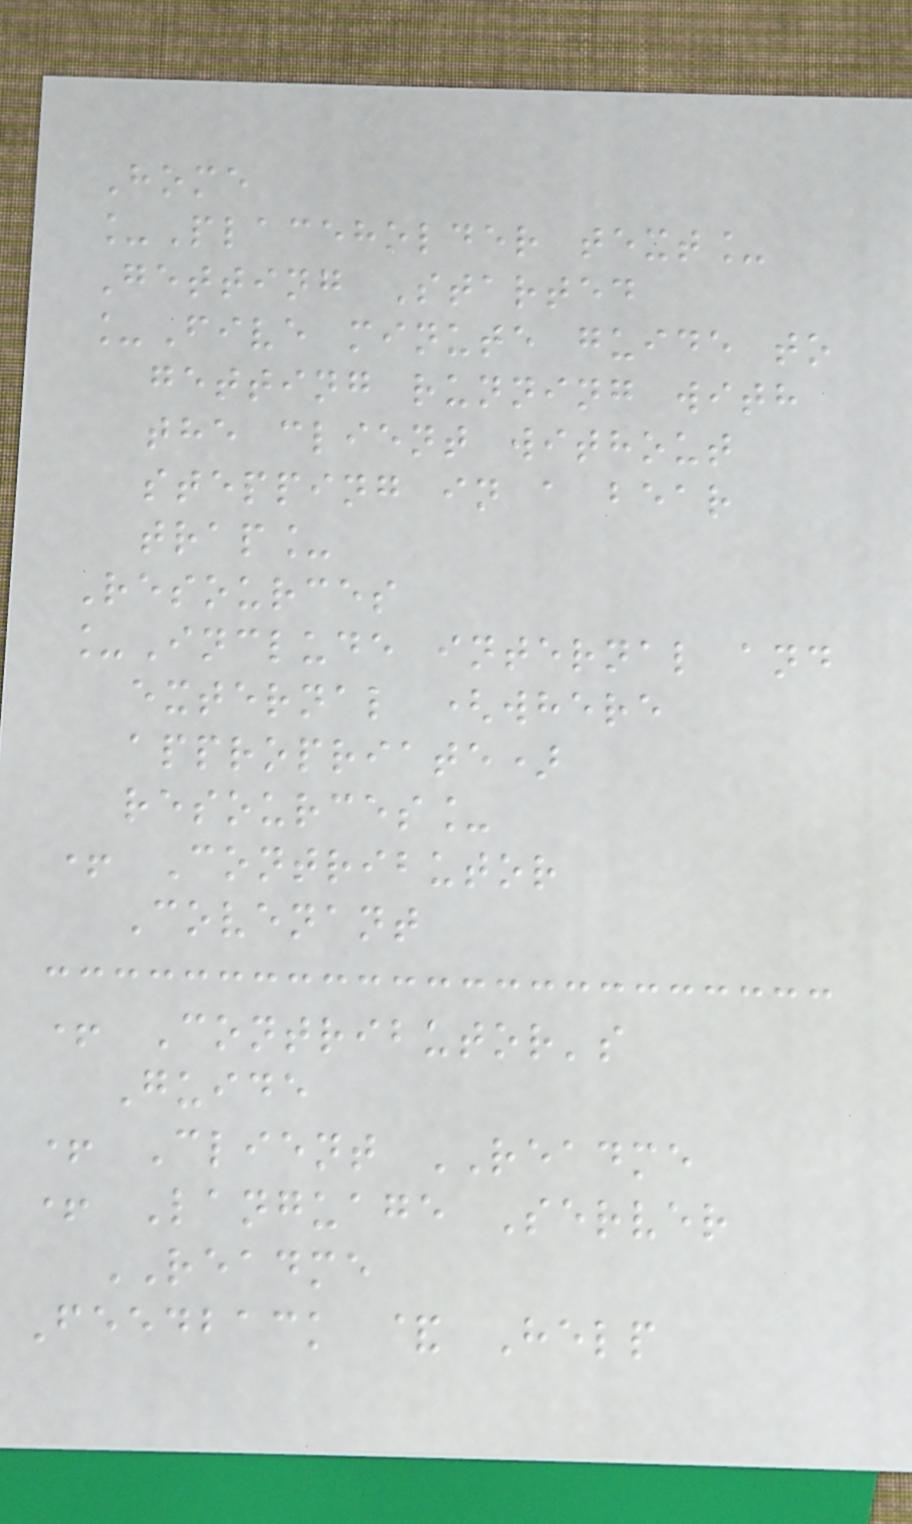Home
_Placeholder text_
Getting Started
_Five minute guide to
getting running with
the client without
stepping in a bear
trap_
Resources
_Include internal and
external (where
appropriate)
resources_
+ Contributor
Covenant
+ Contributor's
Guide
+ Client README
+ Language Server
README
Feedback & Help
